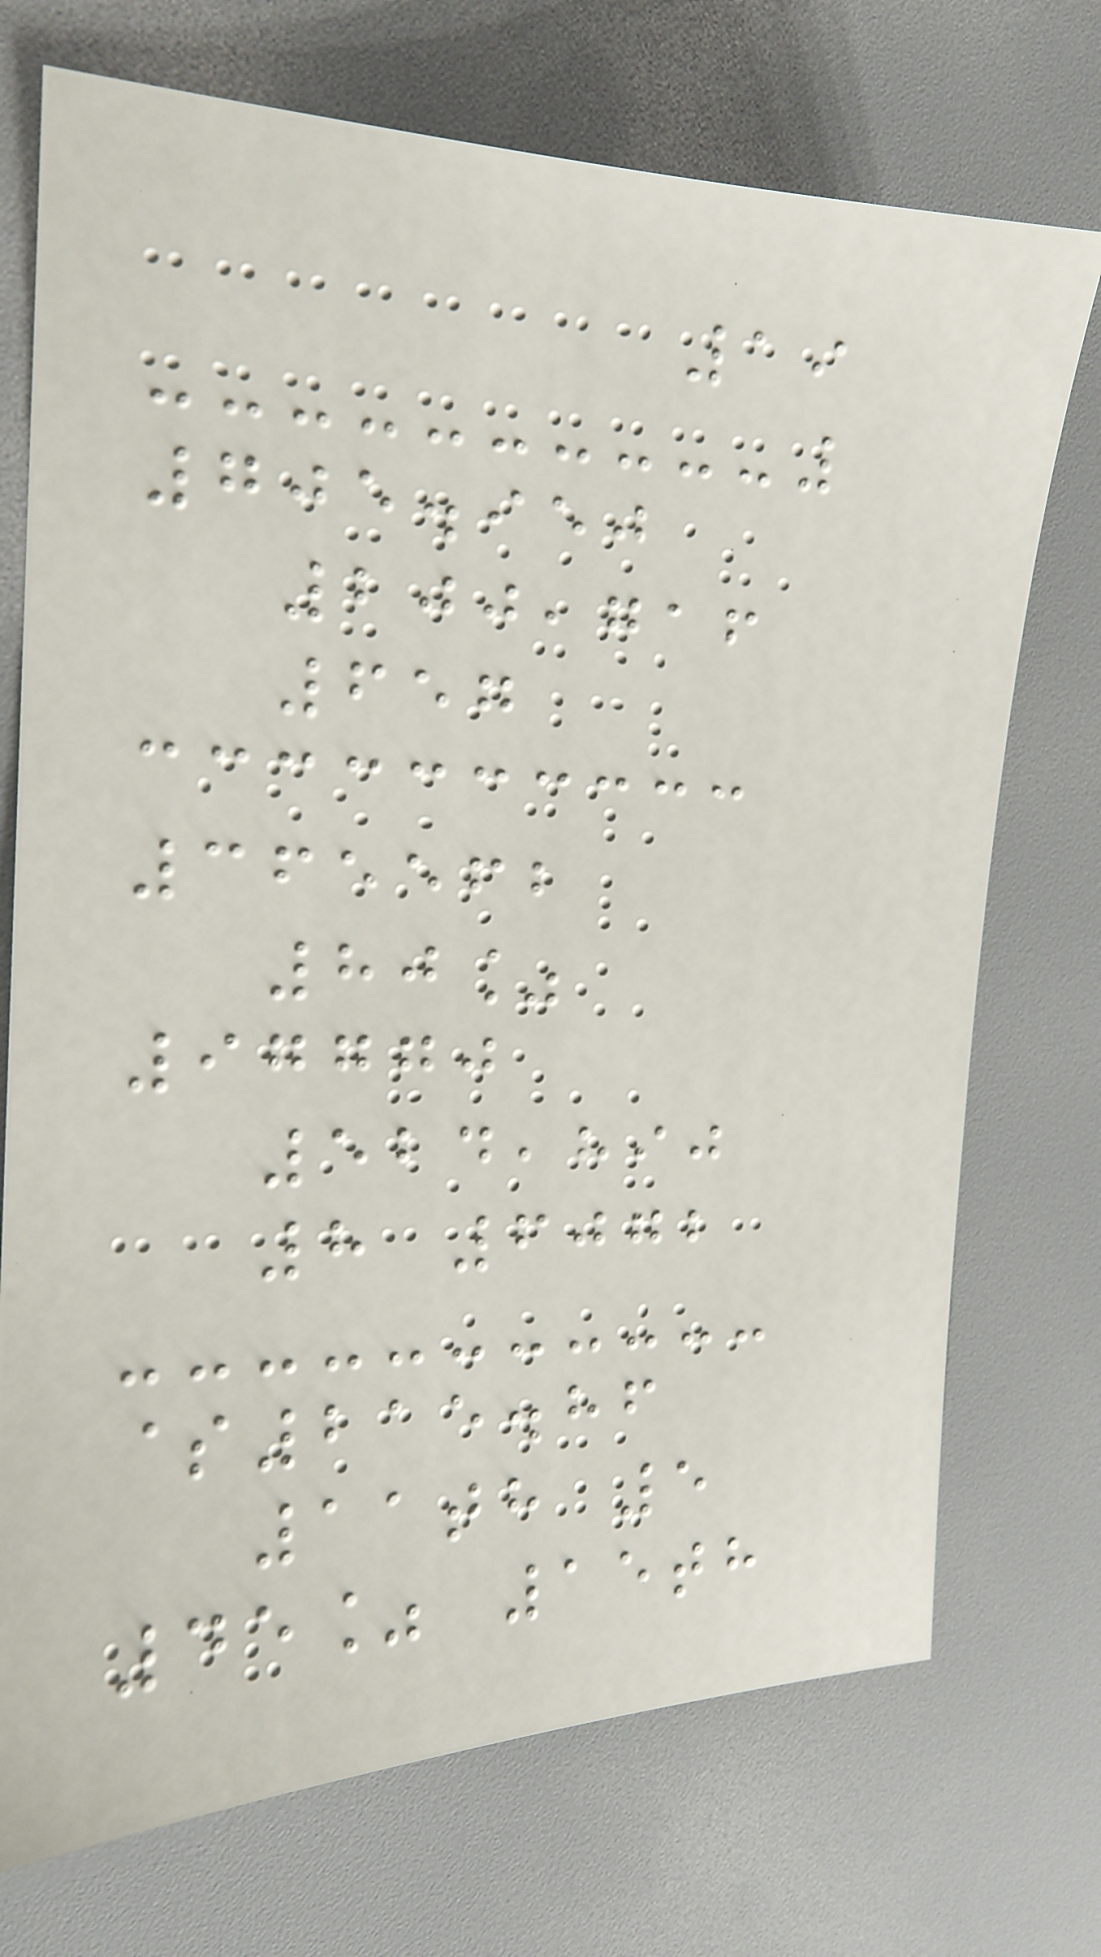19
705.950
200,716
657
365562
80%
97770
524,890
8 6072
$215.86
11th 5
45% 15th
